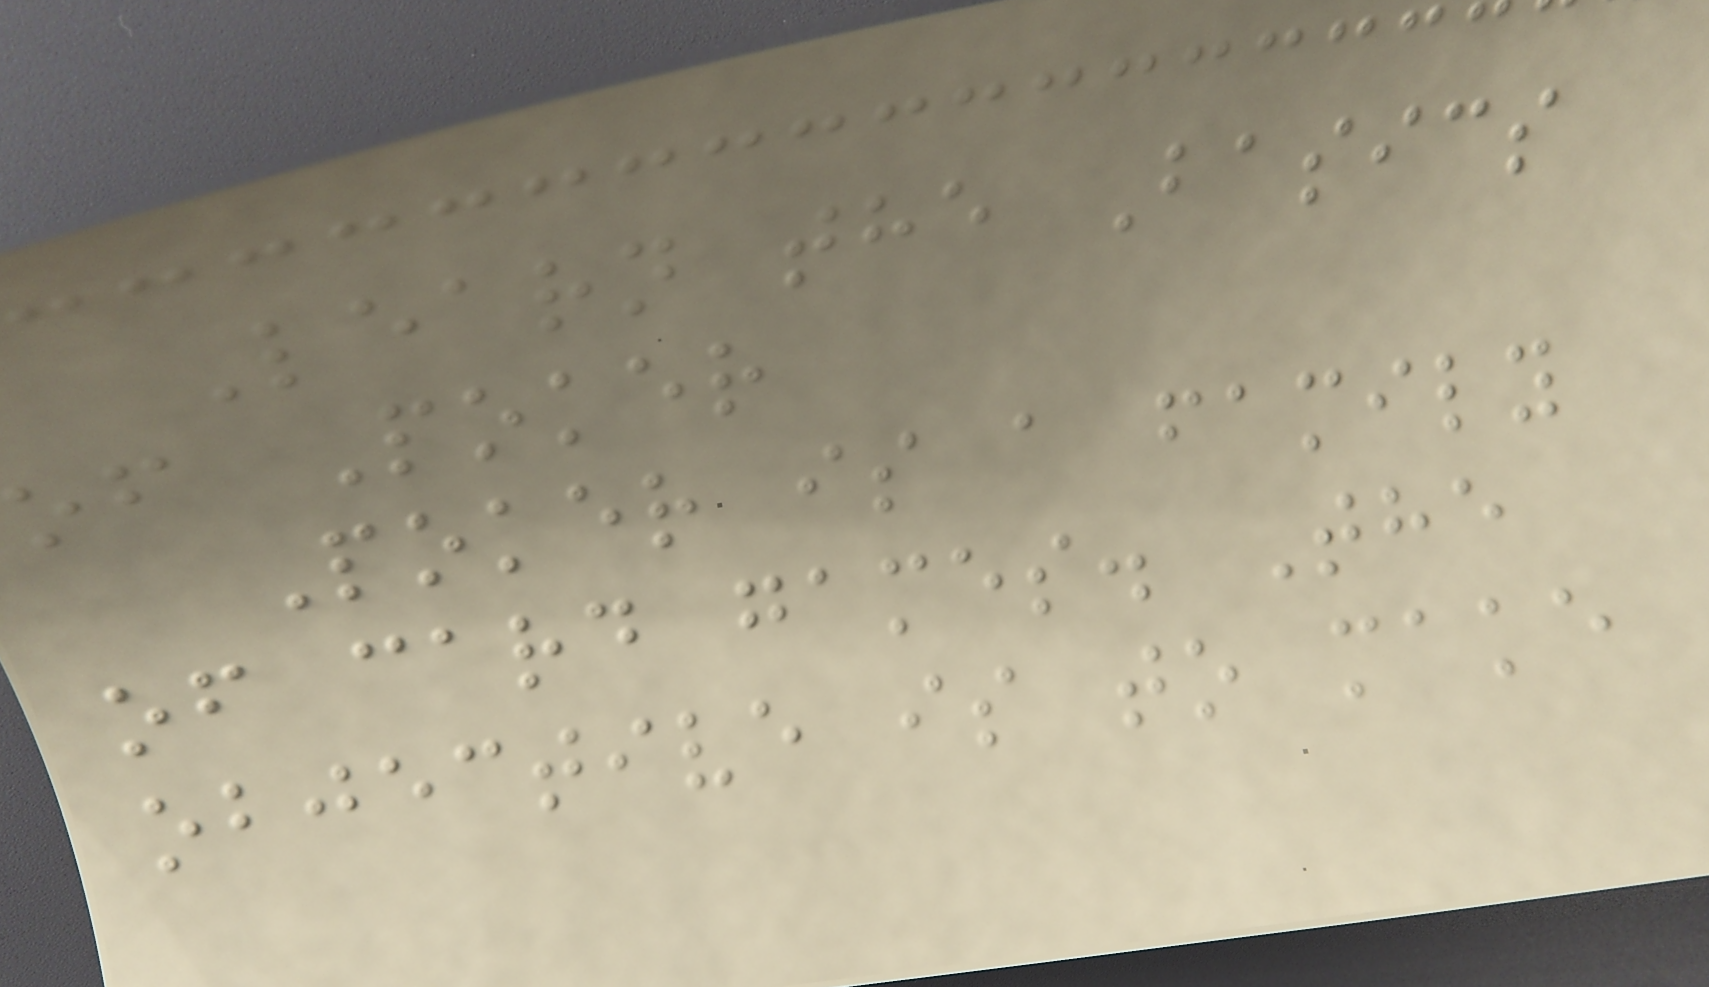Learn the Basics
of Poker
Poker is a family
of card games. The
objective is to make
